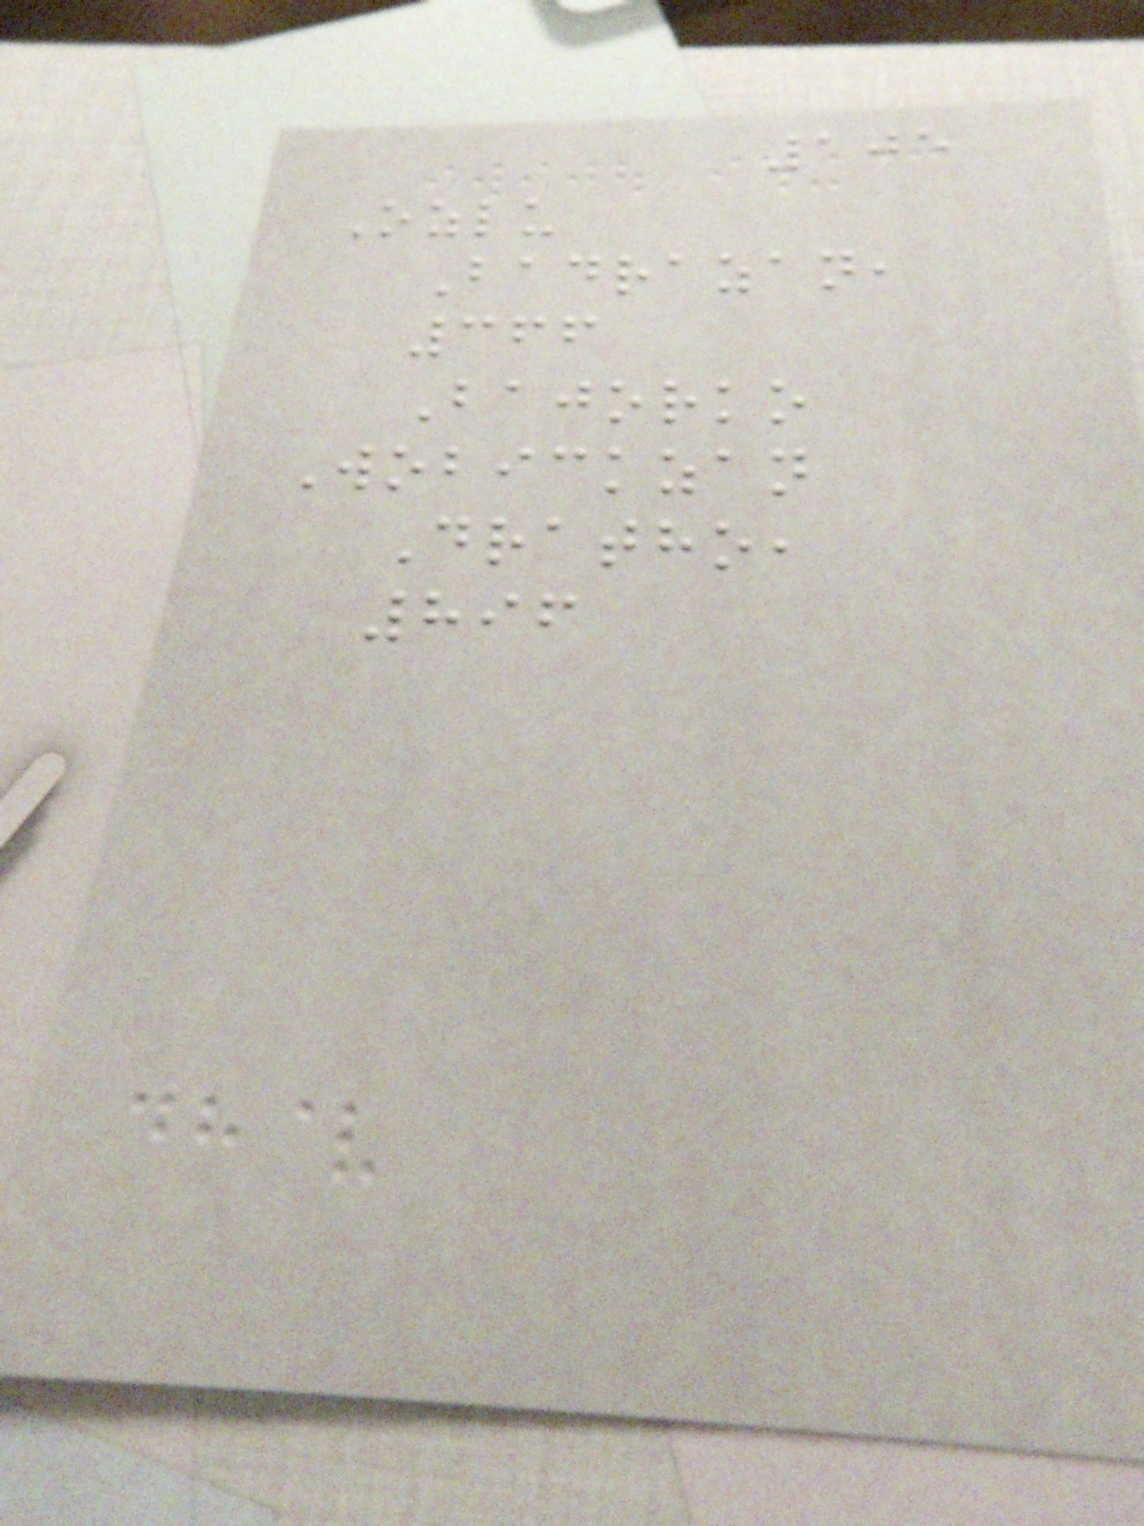105
Ozlu
Badrazan,
366
Bajorko
Wobickzan
Dratho,
896
